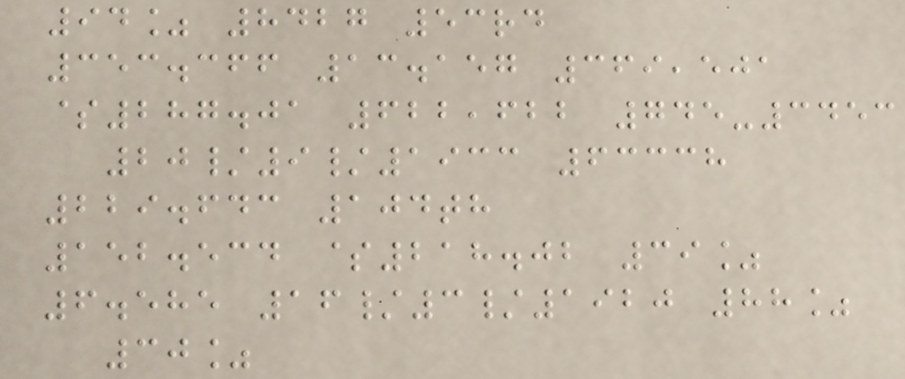94% 8427 53rd
353.366 13.157 369,501
$287.01 622,622 745-3453
20/9/1933 63338
229.643 104th
152.534 $218.02 39%
6.585 16/3/1920 88%
30%
